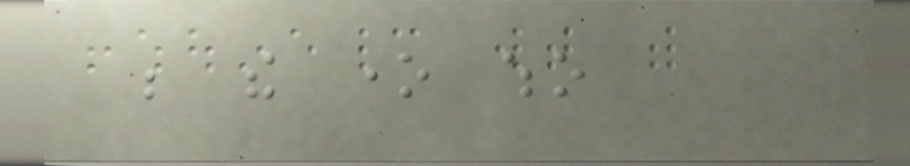be the one who
